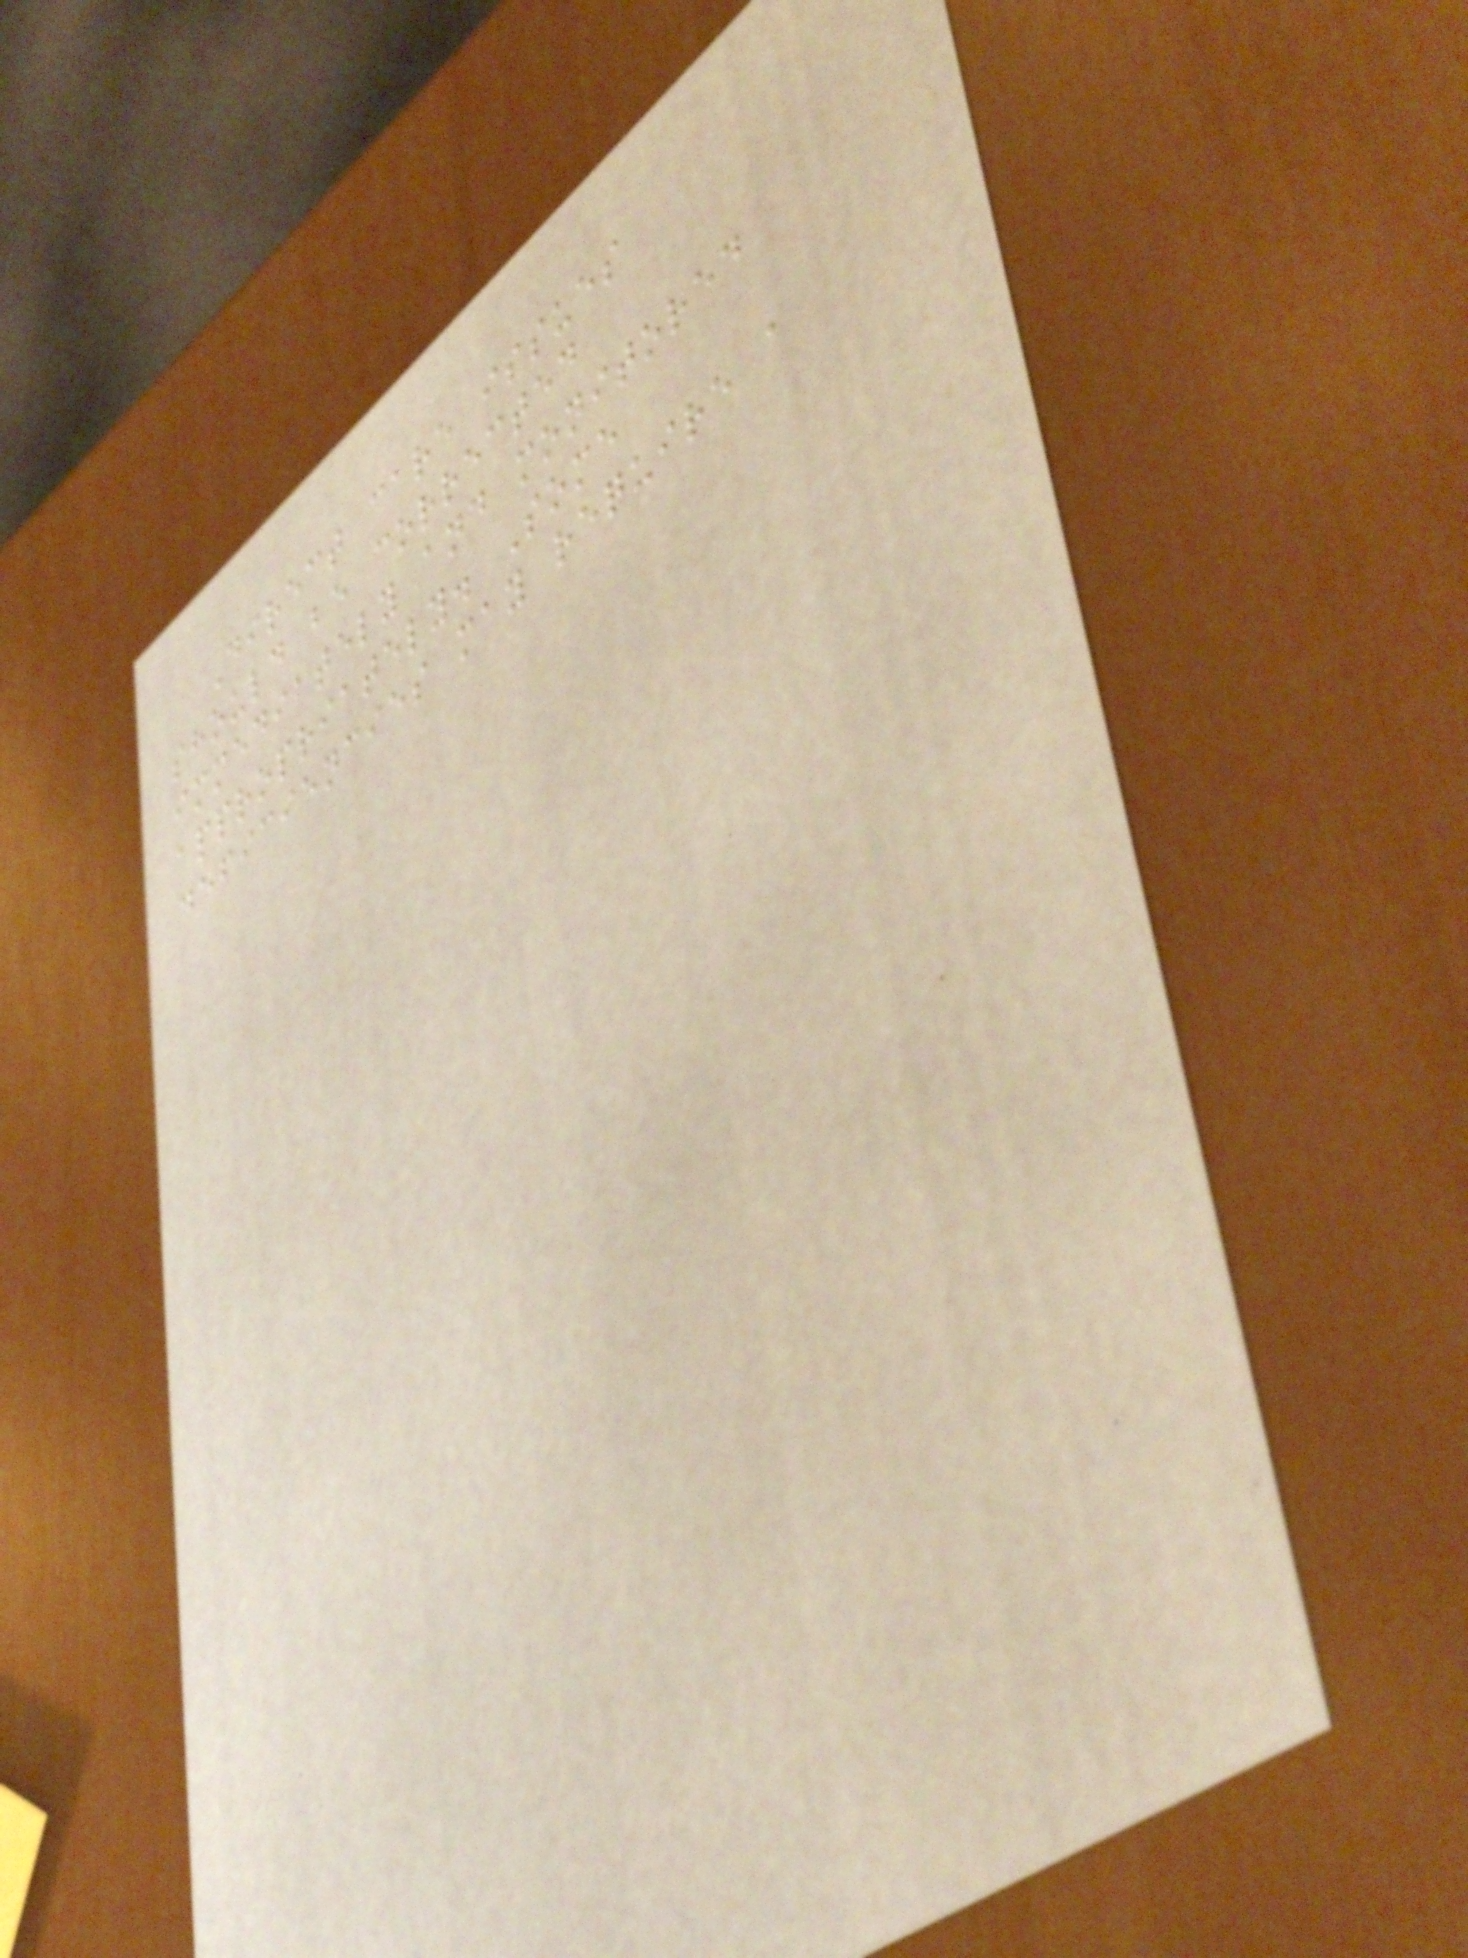Direct care issues
should be corrected
immediately and monitored
appropriately. Some
deficiencies may require a
